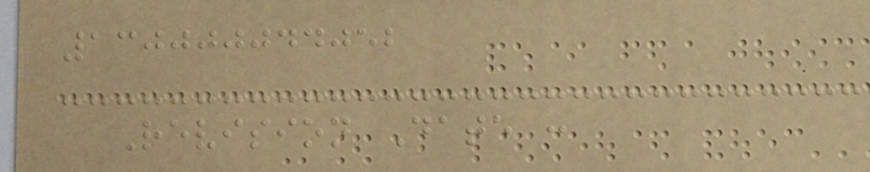130000044052
Revision Date :
